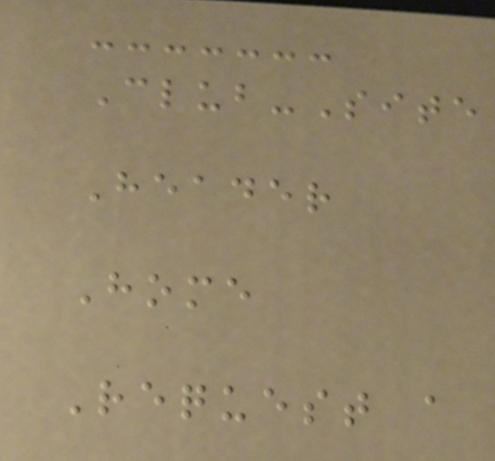Club-Site
Header
Home
Request a
